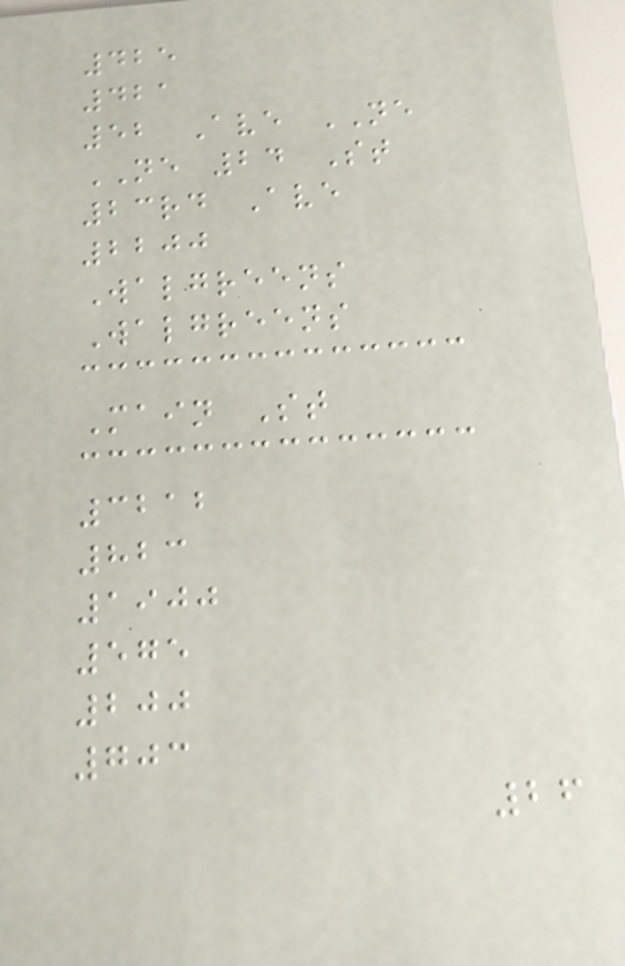425
421
52 Ave NE
NE 24 St
23rd Ave
2200
Walgreens
Walgreens
Main St
3212
823
1900
575
200
703
26
